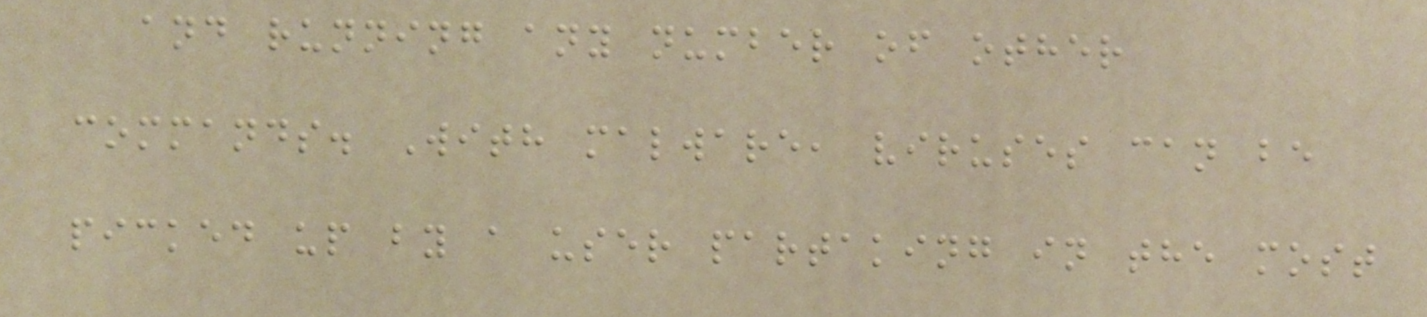and running any number of other
commands. With malware, viruses can be
picked up by a user partaking in the most
